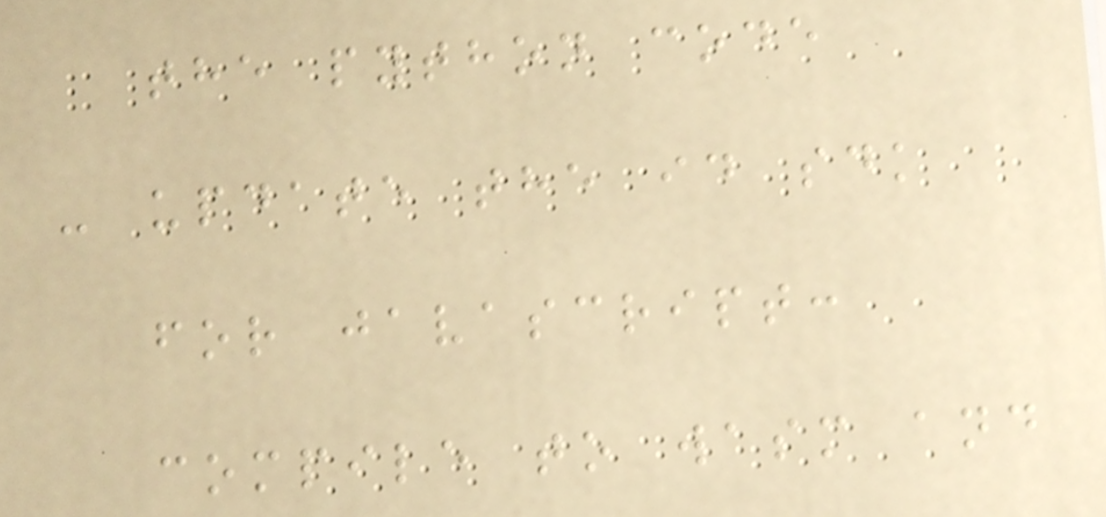the python code
- update the id sdk
for javascript:
compile to wasm and
